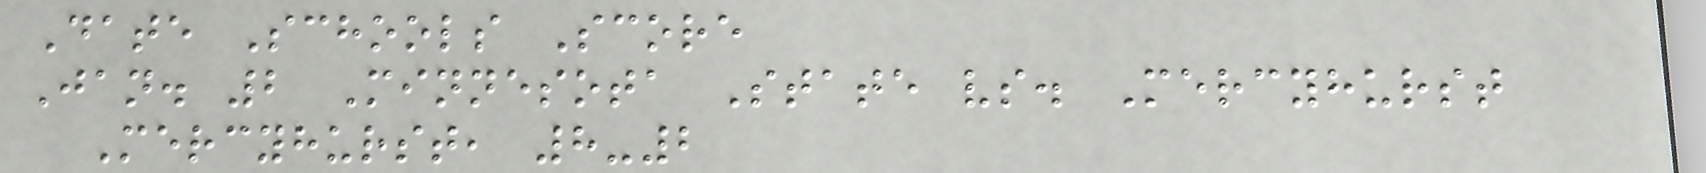Date Schools Score
Jan. 2 Minnesota State vs. Mercyhurst
Mercyhurst, 8-2
